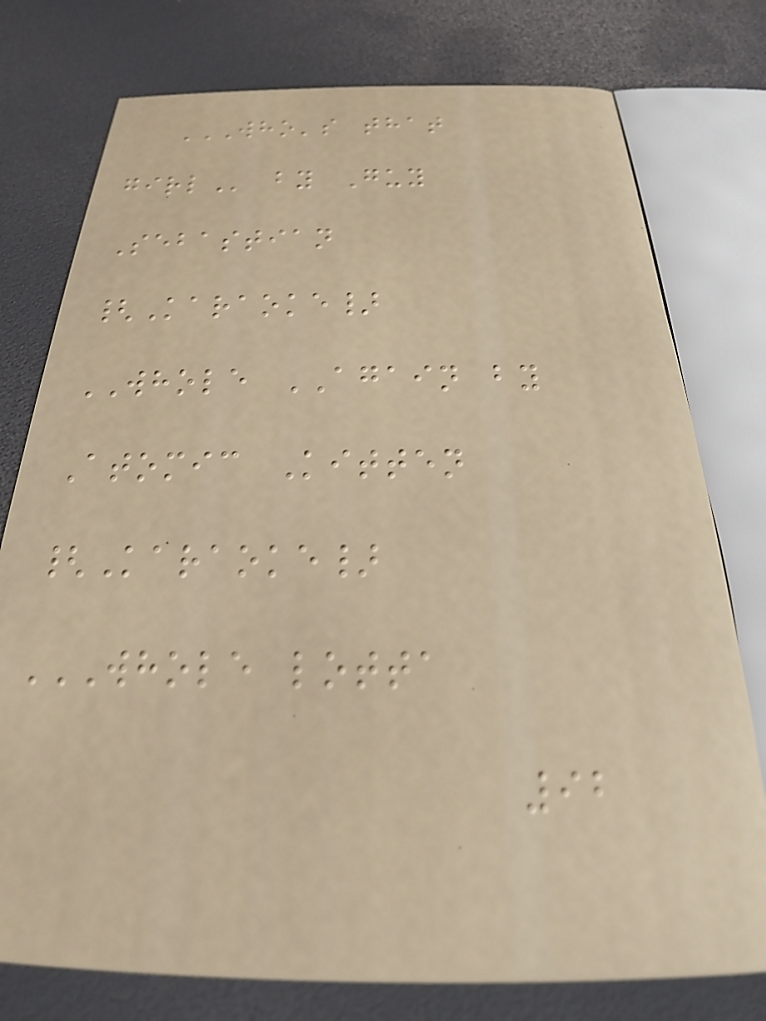WHO'S THAT
GIRL by Guy
Sebastian
{Karaoke}
WHOLE AGAIN by
Atomic Kitten
{Karaoke}
WHOLE LOTTA
92
